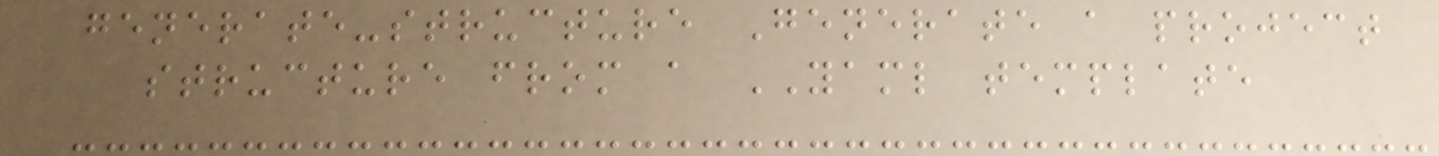generate-structure Generate a project
structure from a YAML template
